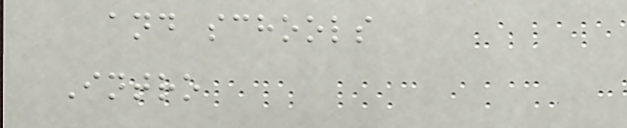and schools
Intro
